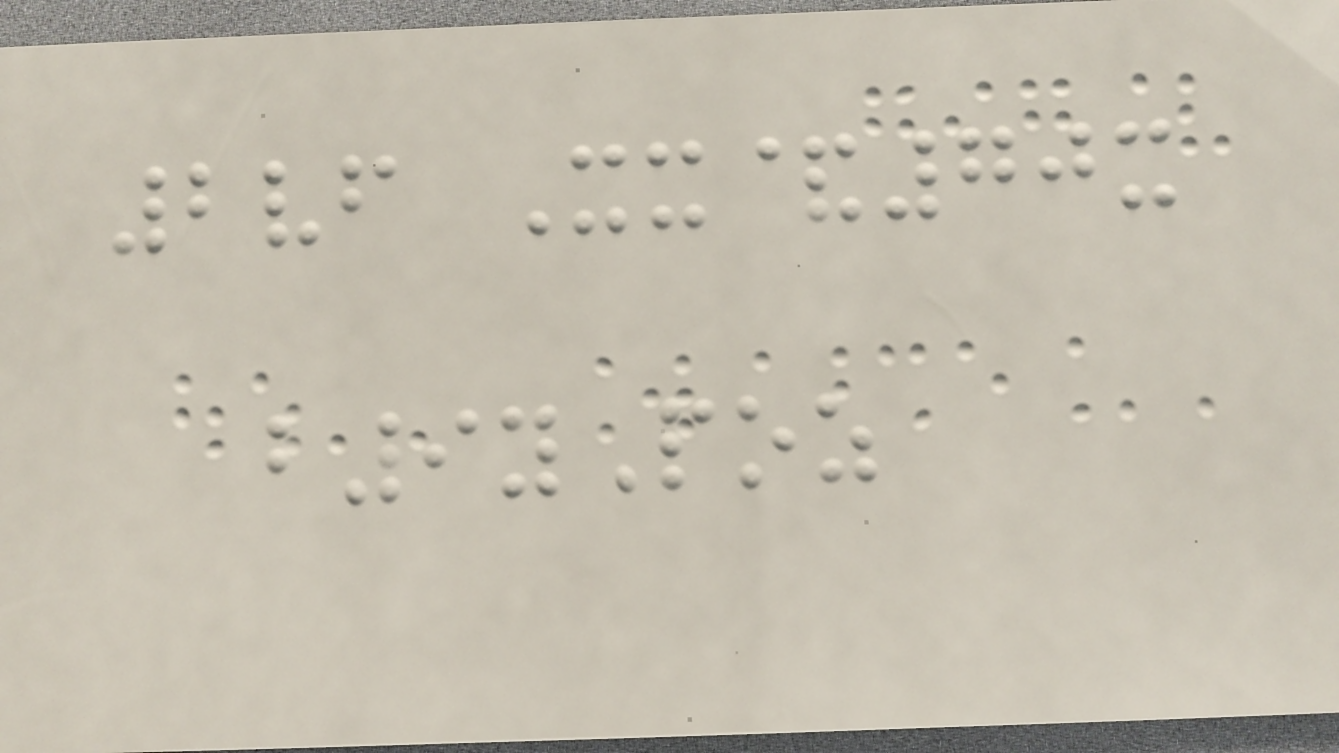2vf Xx&70x
b9yPoz
